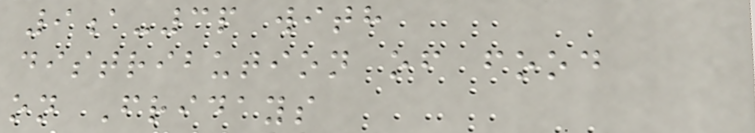9a-3p with
distribution of food
on Fridays
